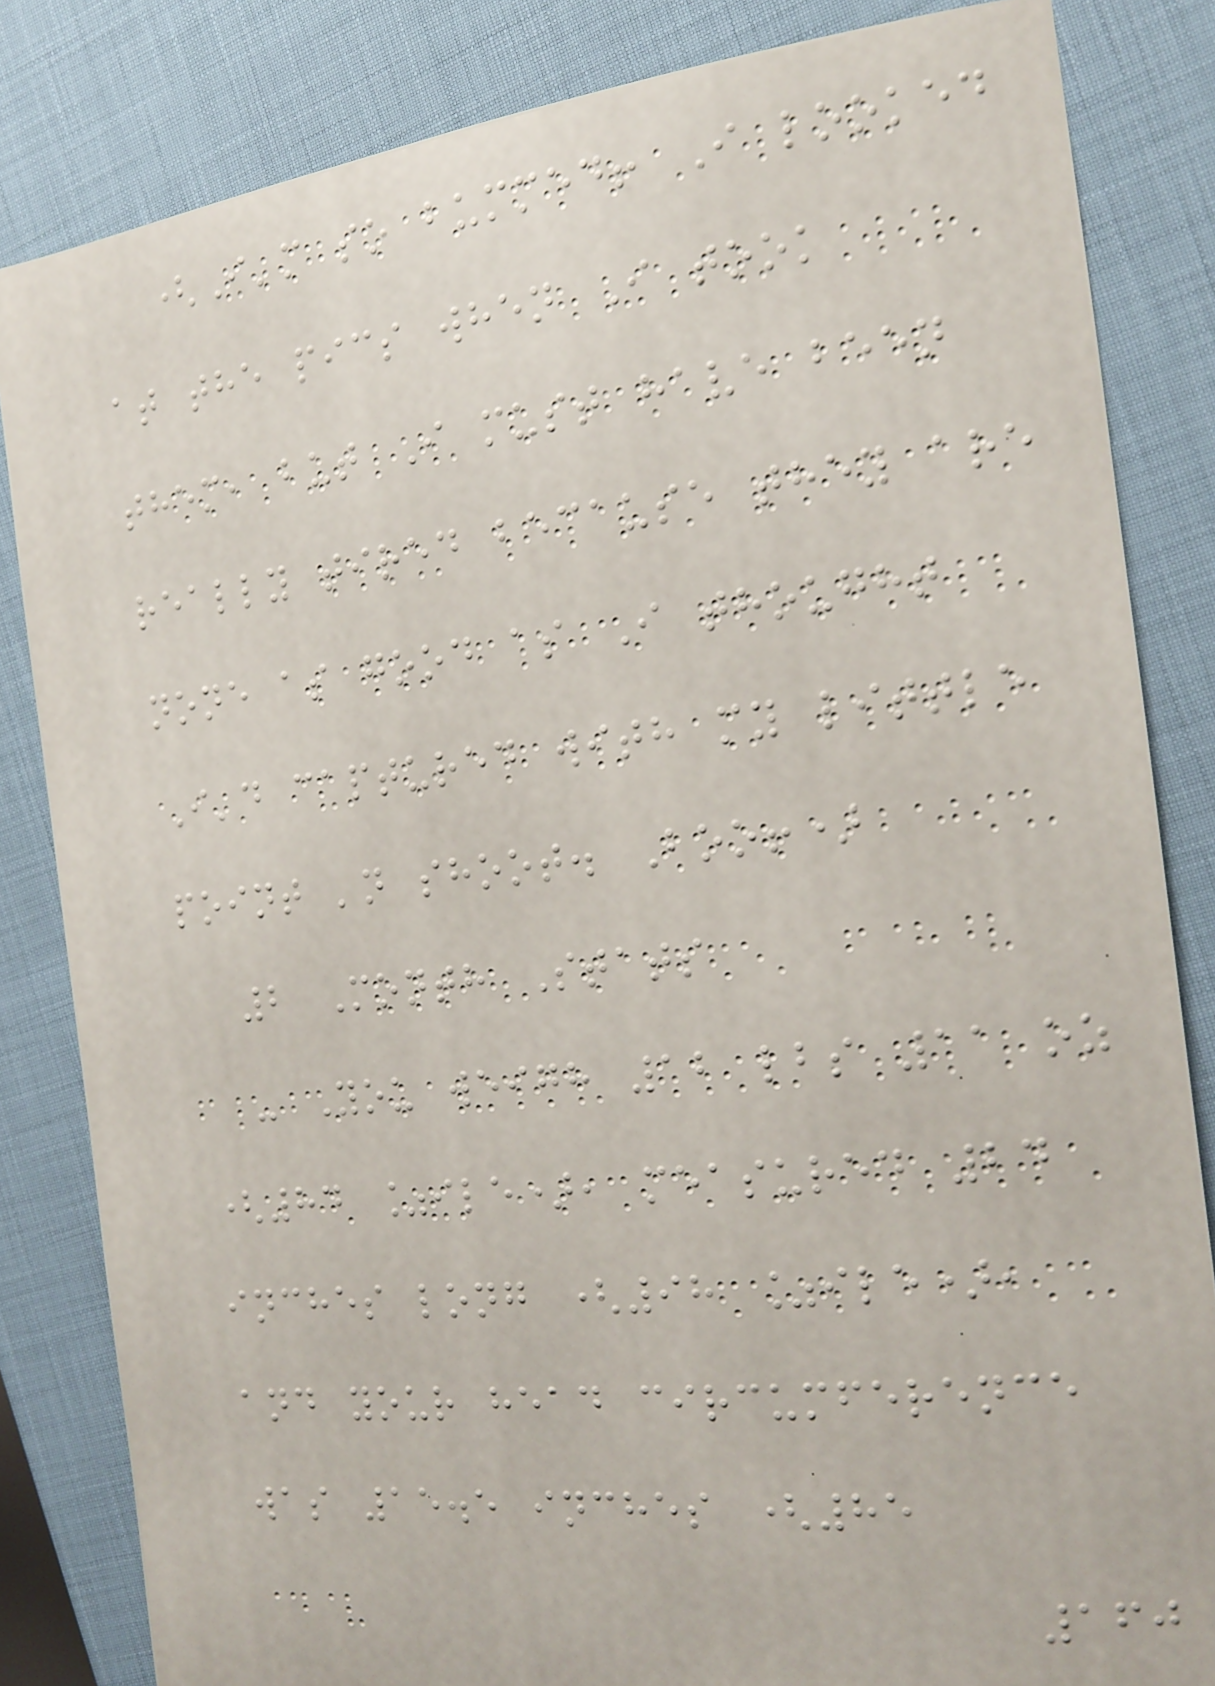(I'm so bummed! I looked
at the pics when I took
them, but I must have been
really tired because they are
none as good as I thought
I'd captured with my little
point 'n shoot. Boo!)
2 Month Stats
- You weigh 12 lbs 11 oz
(84 %ile), measured 24
inches long (98 %ile),
and your head circumference
was 15.5 inches (85
160
